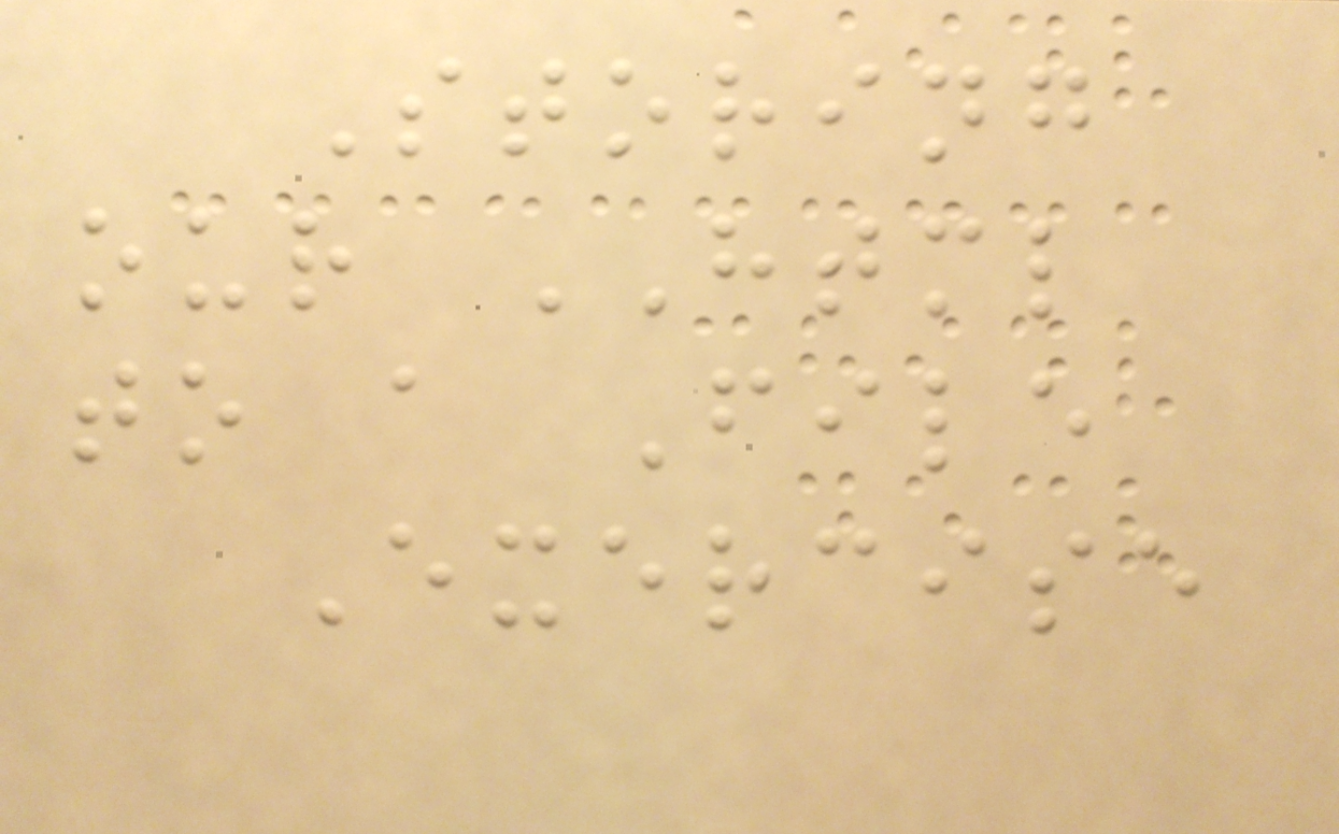Storing
our HTML
to a File
Exercise
